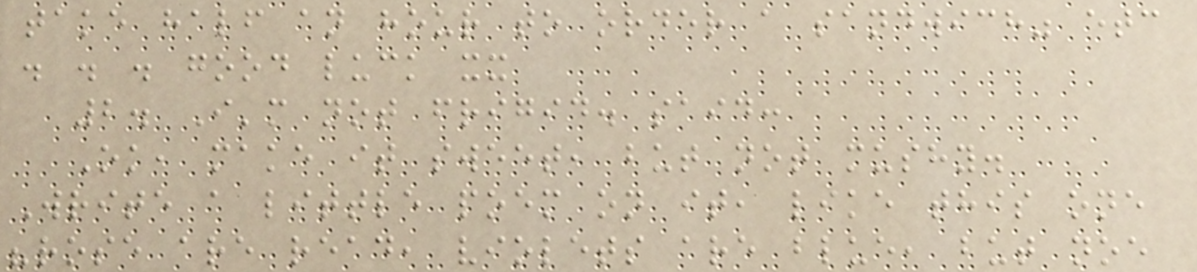take half an hour to order a sandwich" etc
. . . good luck xx
2. I'm not frigid. said:
Ok, make it sweet, but not mushy.
Write a little poem on it, like this one
"rose are read, violets are blue, but noe
